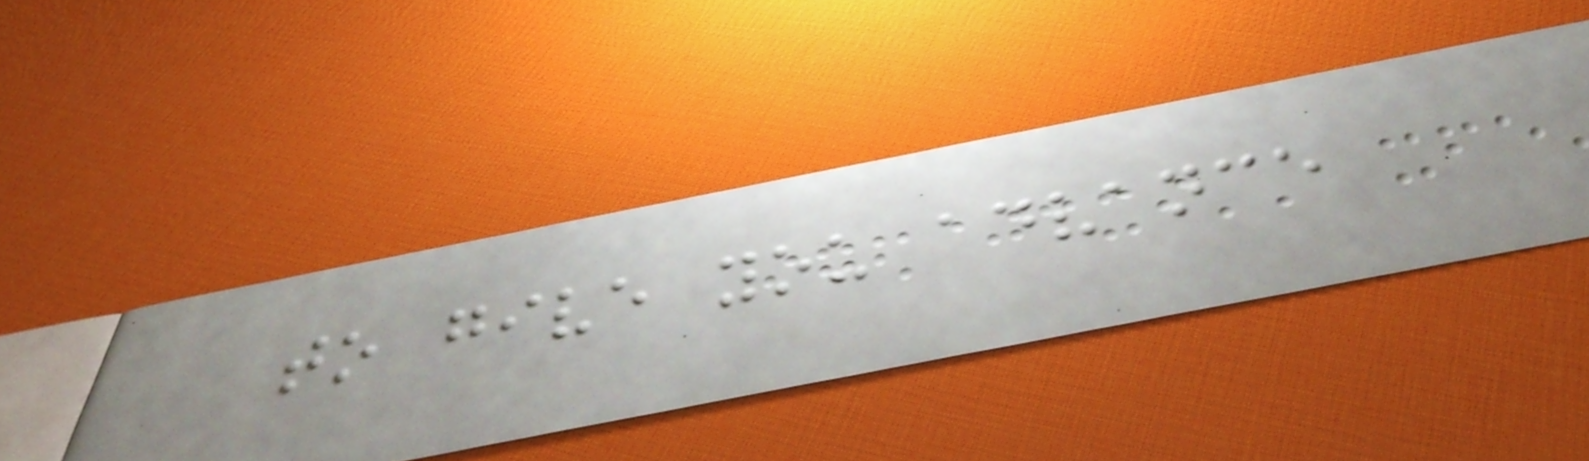to give you advance
